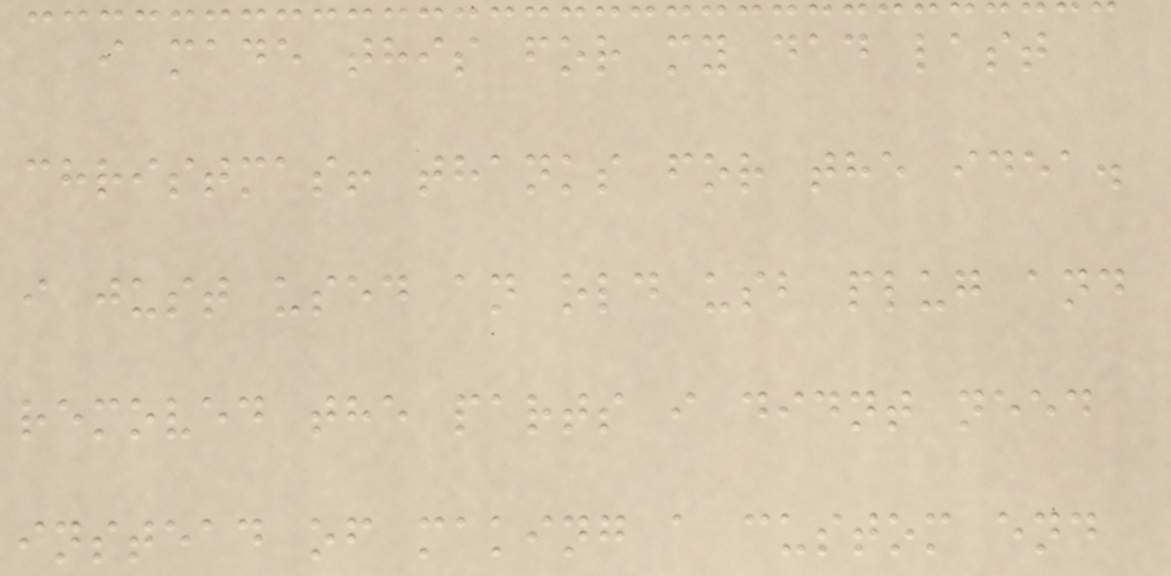i made this for my dad last
christmas! thanks for the idea.
i just used an old usb plug and
removed the parts i didnt need
instead of making a custom end
